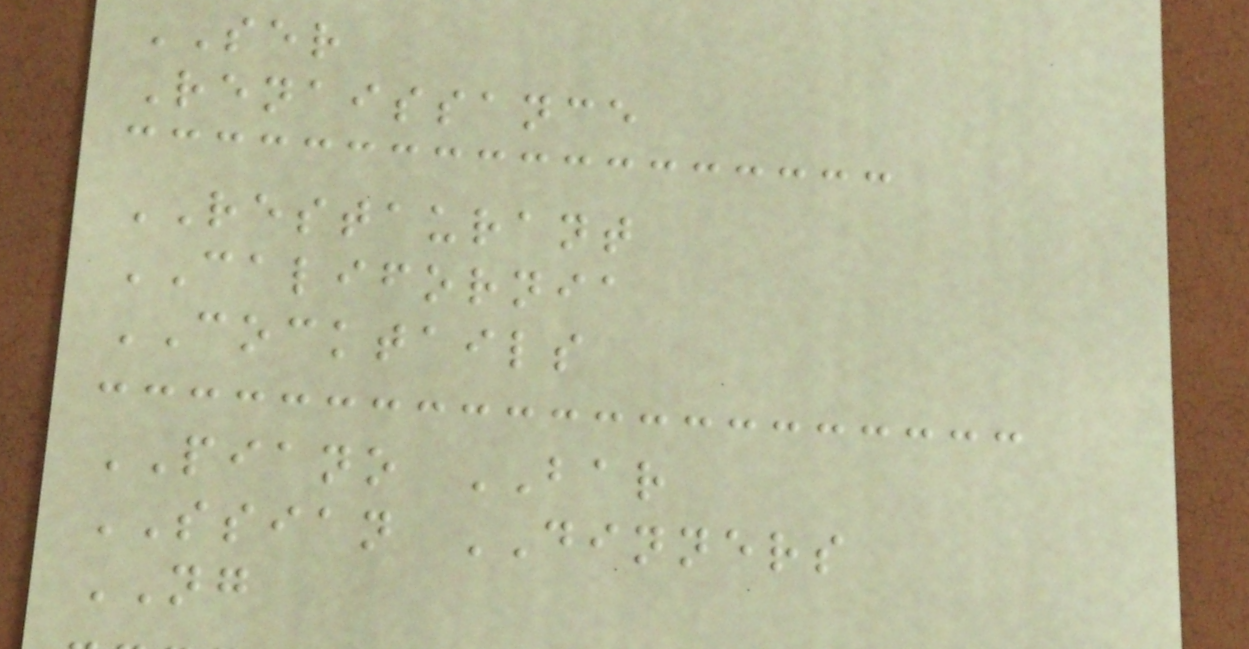SER
Renaissance
RESTAURANT
CALIFORNIA
COCKTAILS
PIANO BAR
SSIAN DINNERS
NG
